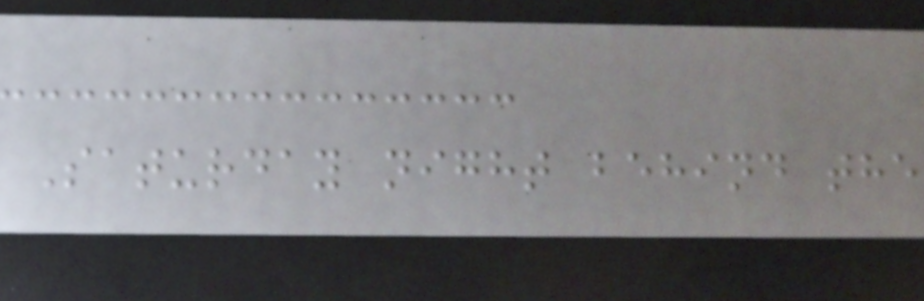Saturday night behind the
